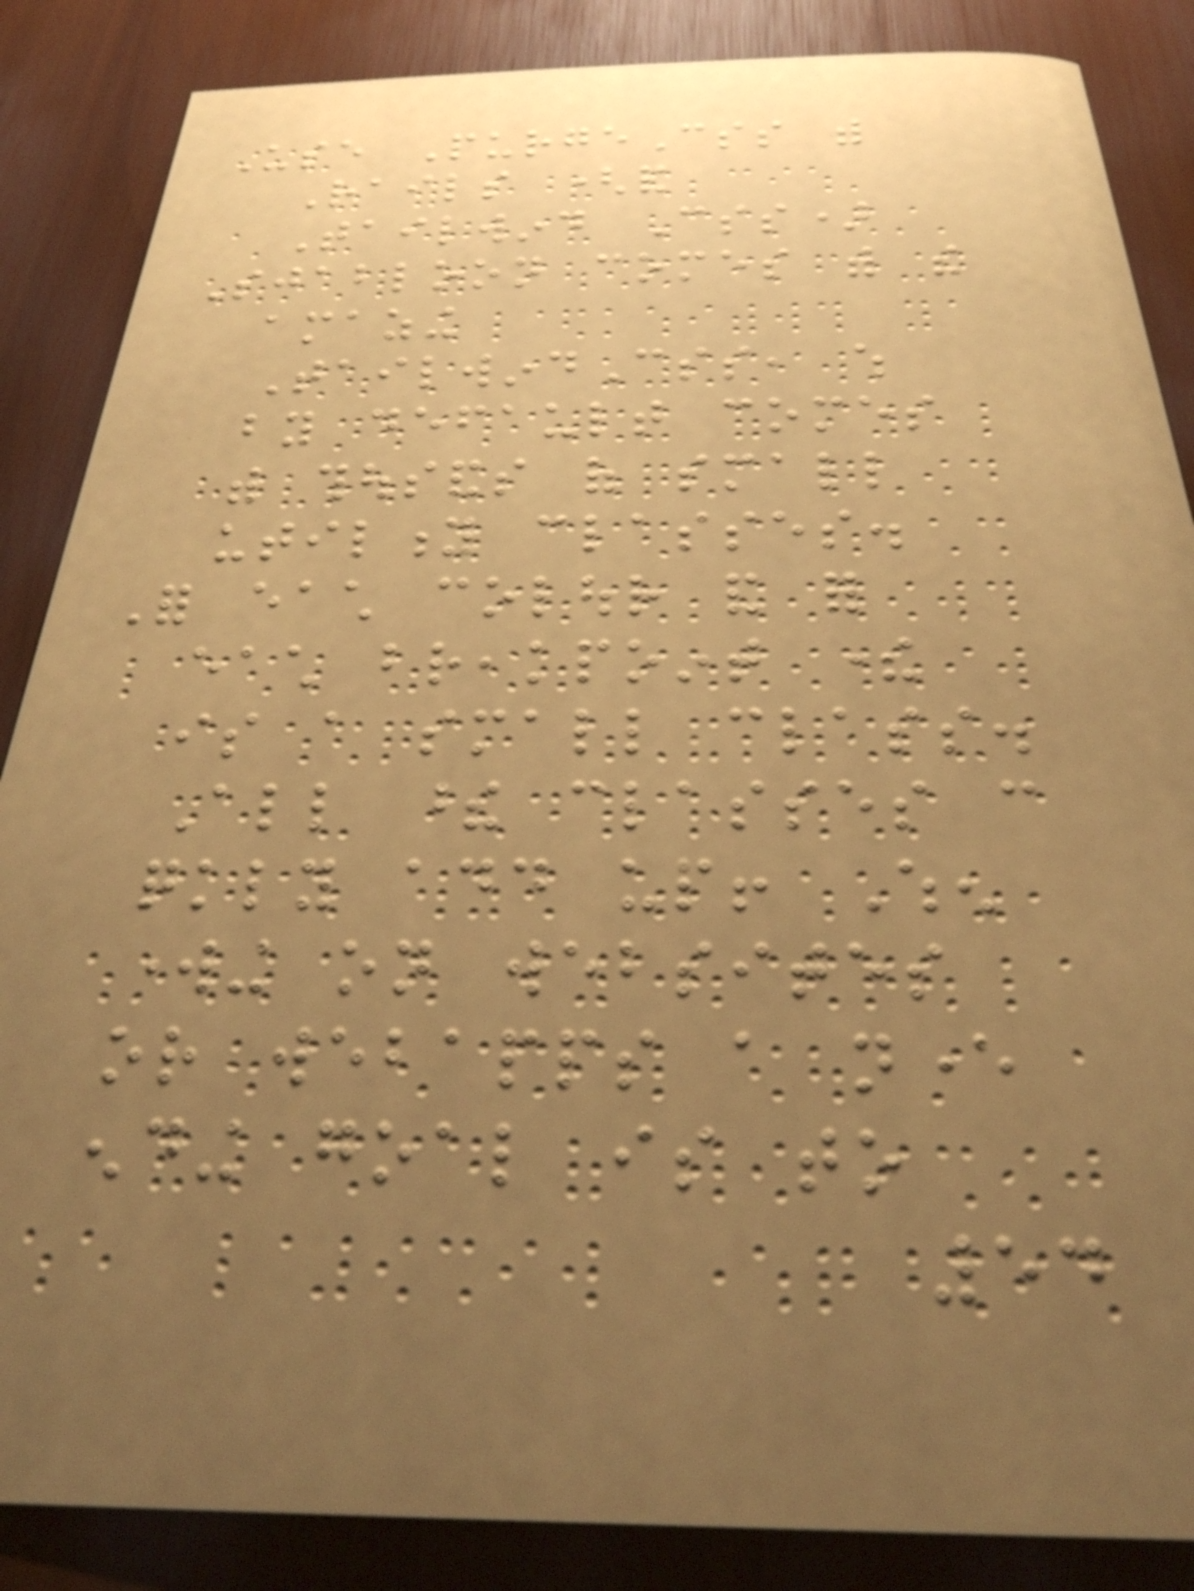Use PurgeCss with
Rails (and
Tailwind Css)
Sjabloon comes with the
amazing
TailwindCss, which
by default comes
with thousands of small
utility classes.
For each colour and for
each breakpoint there
is a small class.
All these classes can
quickly add up! When
working on websites
or webapps a never
ending goal is to
54
